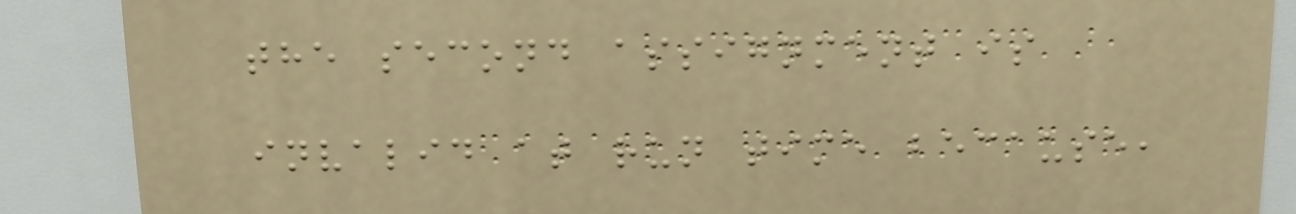the second assignment is
invalid at run time because,
